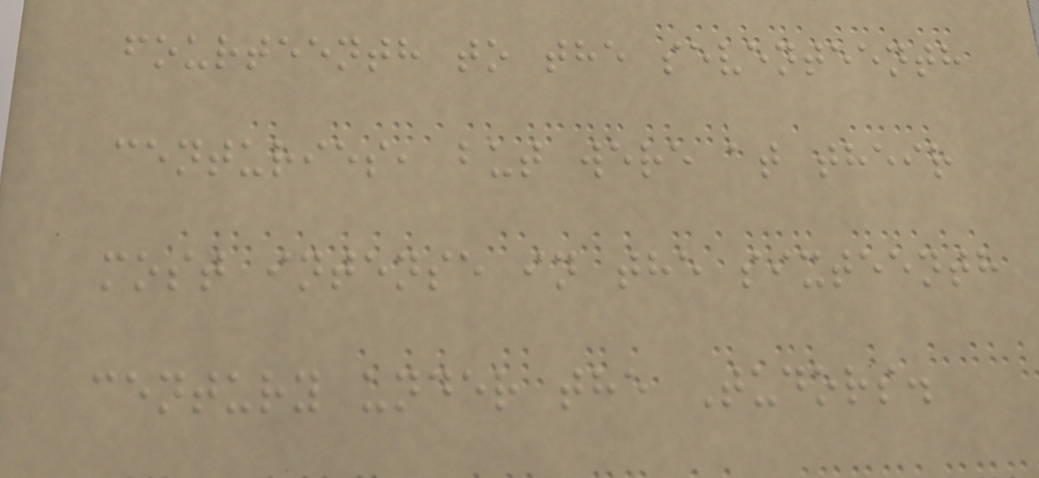fourteenth to the seventeenth
centuries, but were at their
most intense in the sixteenth
century under the Tudors.
